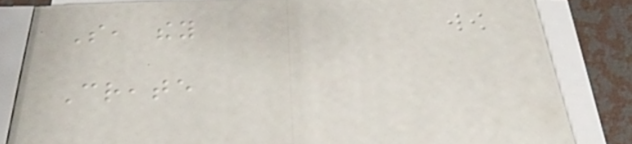So, they
Create
